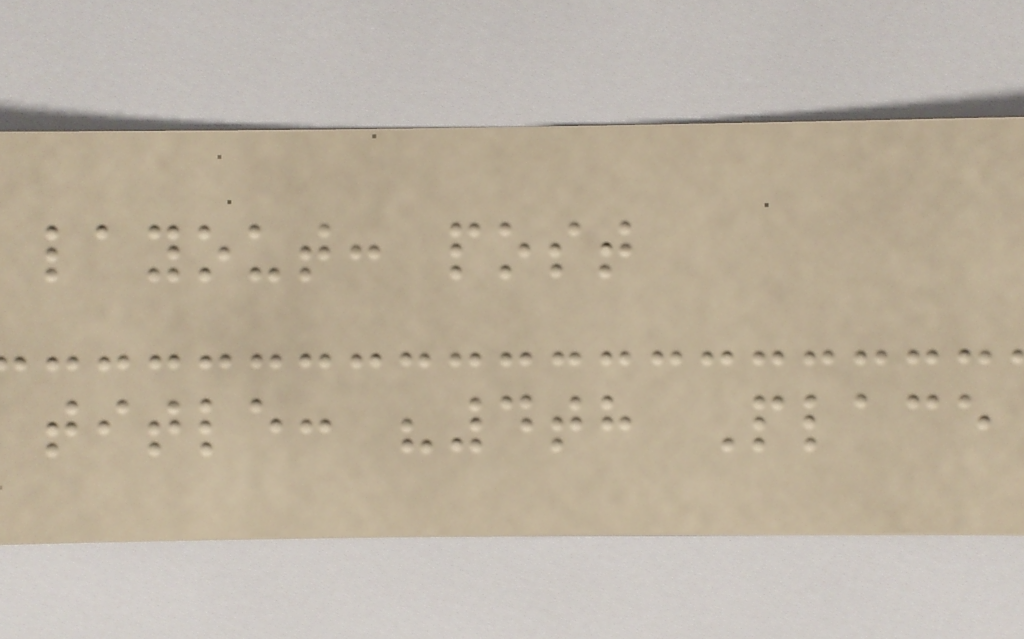layout: post
title: "4th Place
